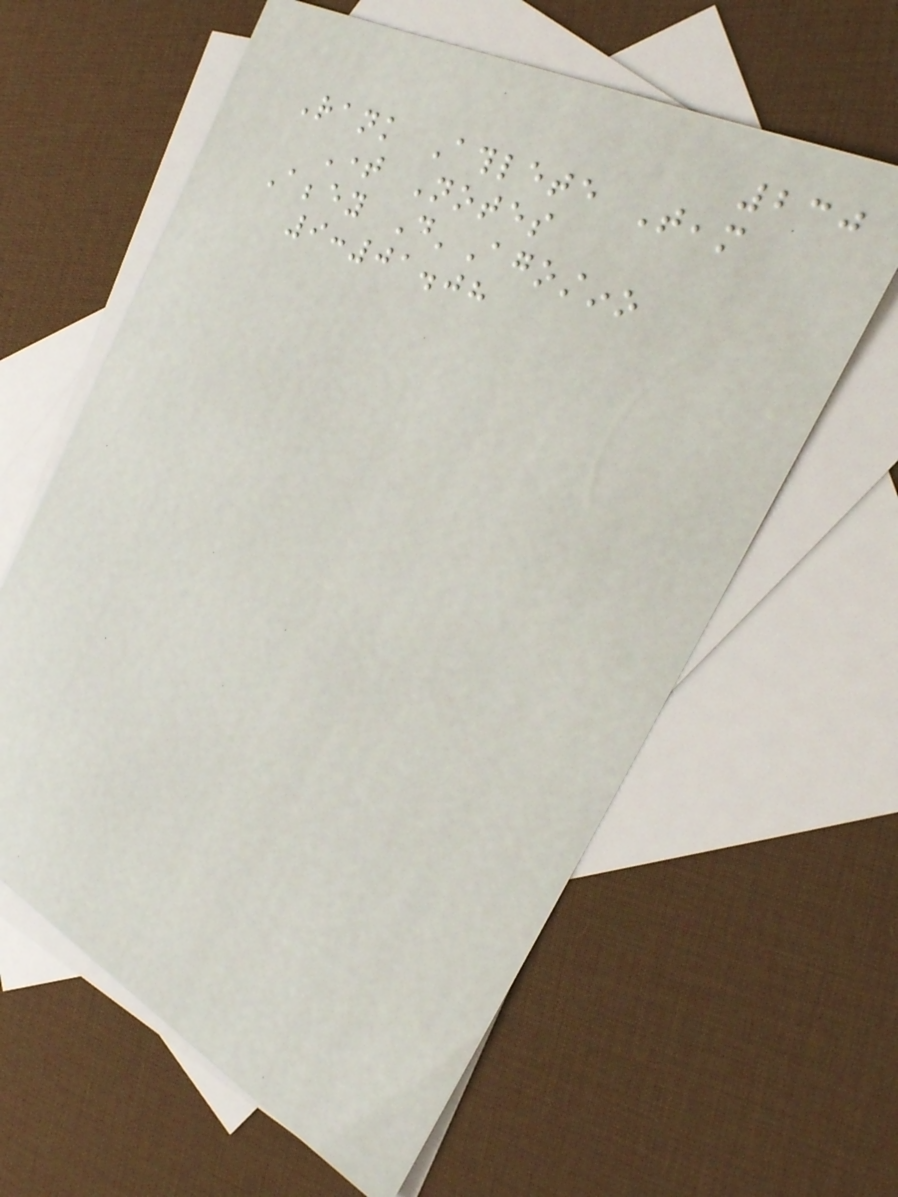230
Rank Athlete Team
Time Notes
Abbey D'Agostino
9:01.08
